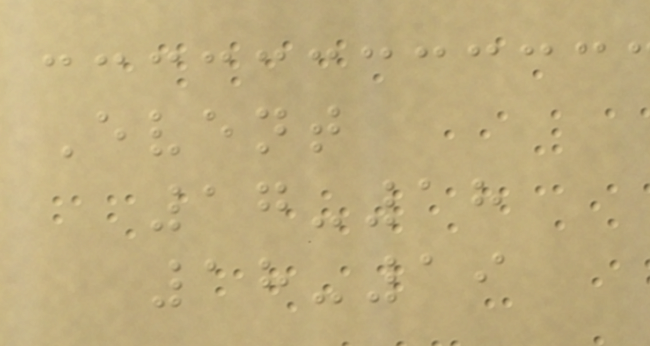Event
17-18
18-19
